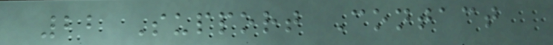22 Support Contact
